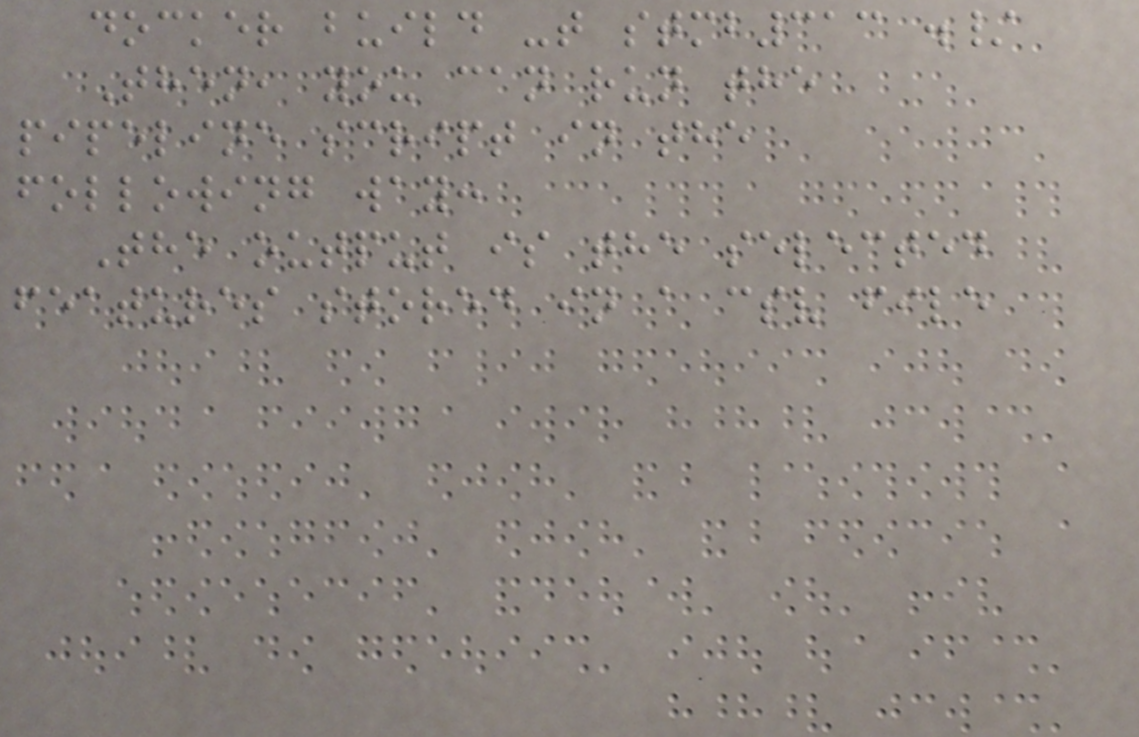docker build -t stmb313 ./
Then, you can run the
pipeline script in the
following way:
The output is the selected
features stored in a csv file
